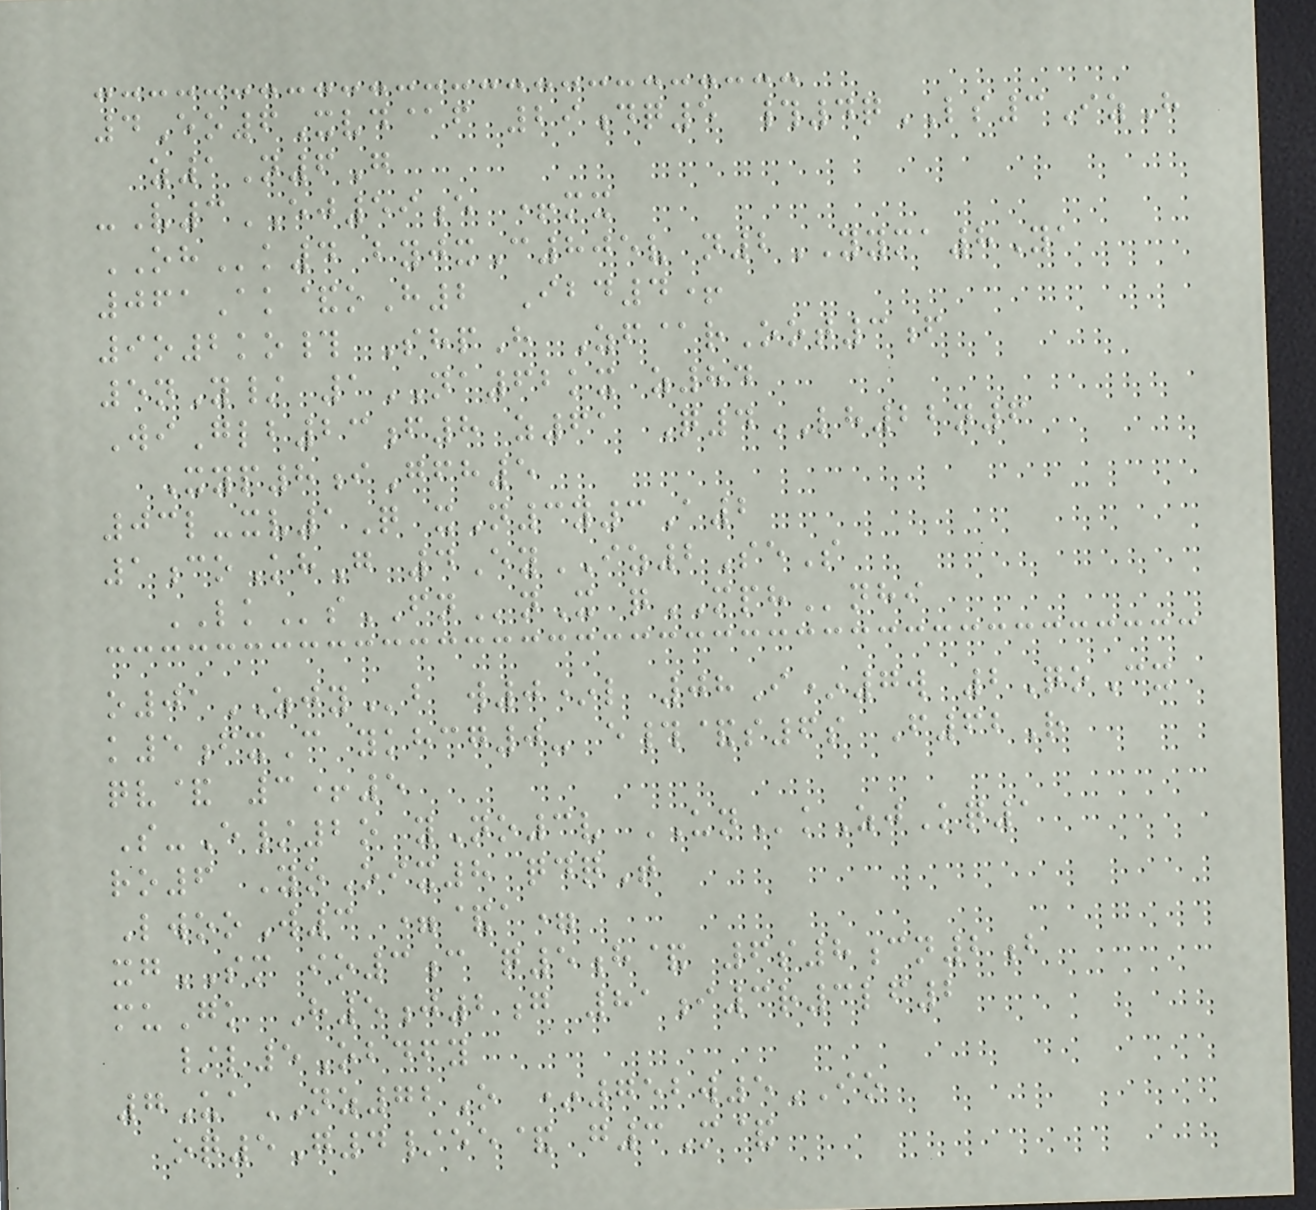4Eo6Xvd@f 29dq5 #4qLS3IzH
z1N6G
-V3EJ59e +mx
OHk4 byjxC805v n2YYMA8Ya
061Ak&oH2 Ibd4+
9o2ko# ShpH Zf@rOot3f
5nY/ 1NA62kx z84
WiGlb23f8 z61 Q4LH22n6
Xyp8iGfh5
03l-xv1Q xN3y3A2
1coKhG 4EyIZ2SeS
LKsFNnX qMPHnhi
o01ZJYb w0*l 08I*7w 2QoCx
k5fxC ykhcg0- e#&s6s F62R
qv& 3+5
S-E/2o yNo3v UNkZjKq1
ro6 YoOix8 qdqT
LwooW3 =&a=
xgSM io3c q5h& 6s8cn2b
muGk H5j2g 81i3r3lf2
/l5Obdfy
7UaNZ72O *752w5IO
oq5G4/ee& g3M&
